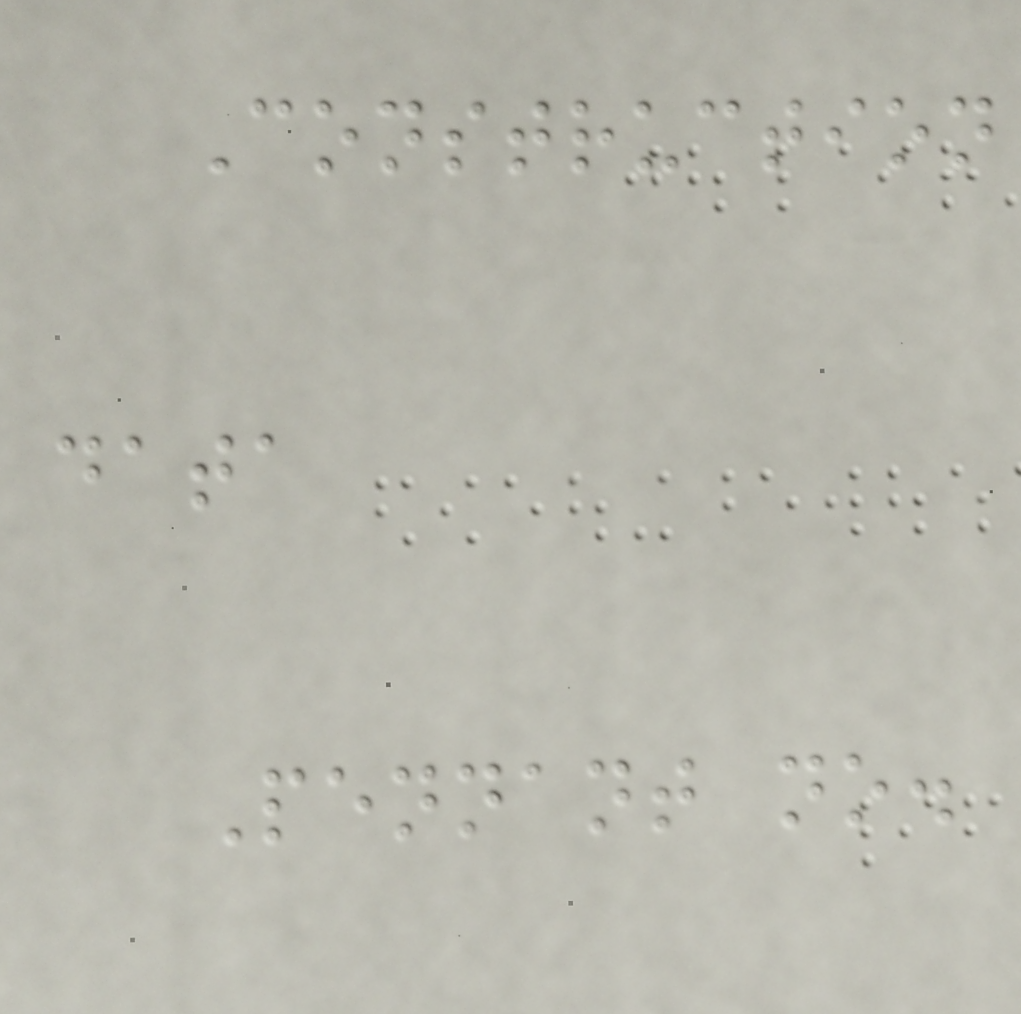Construction
data
Pennant no.
